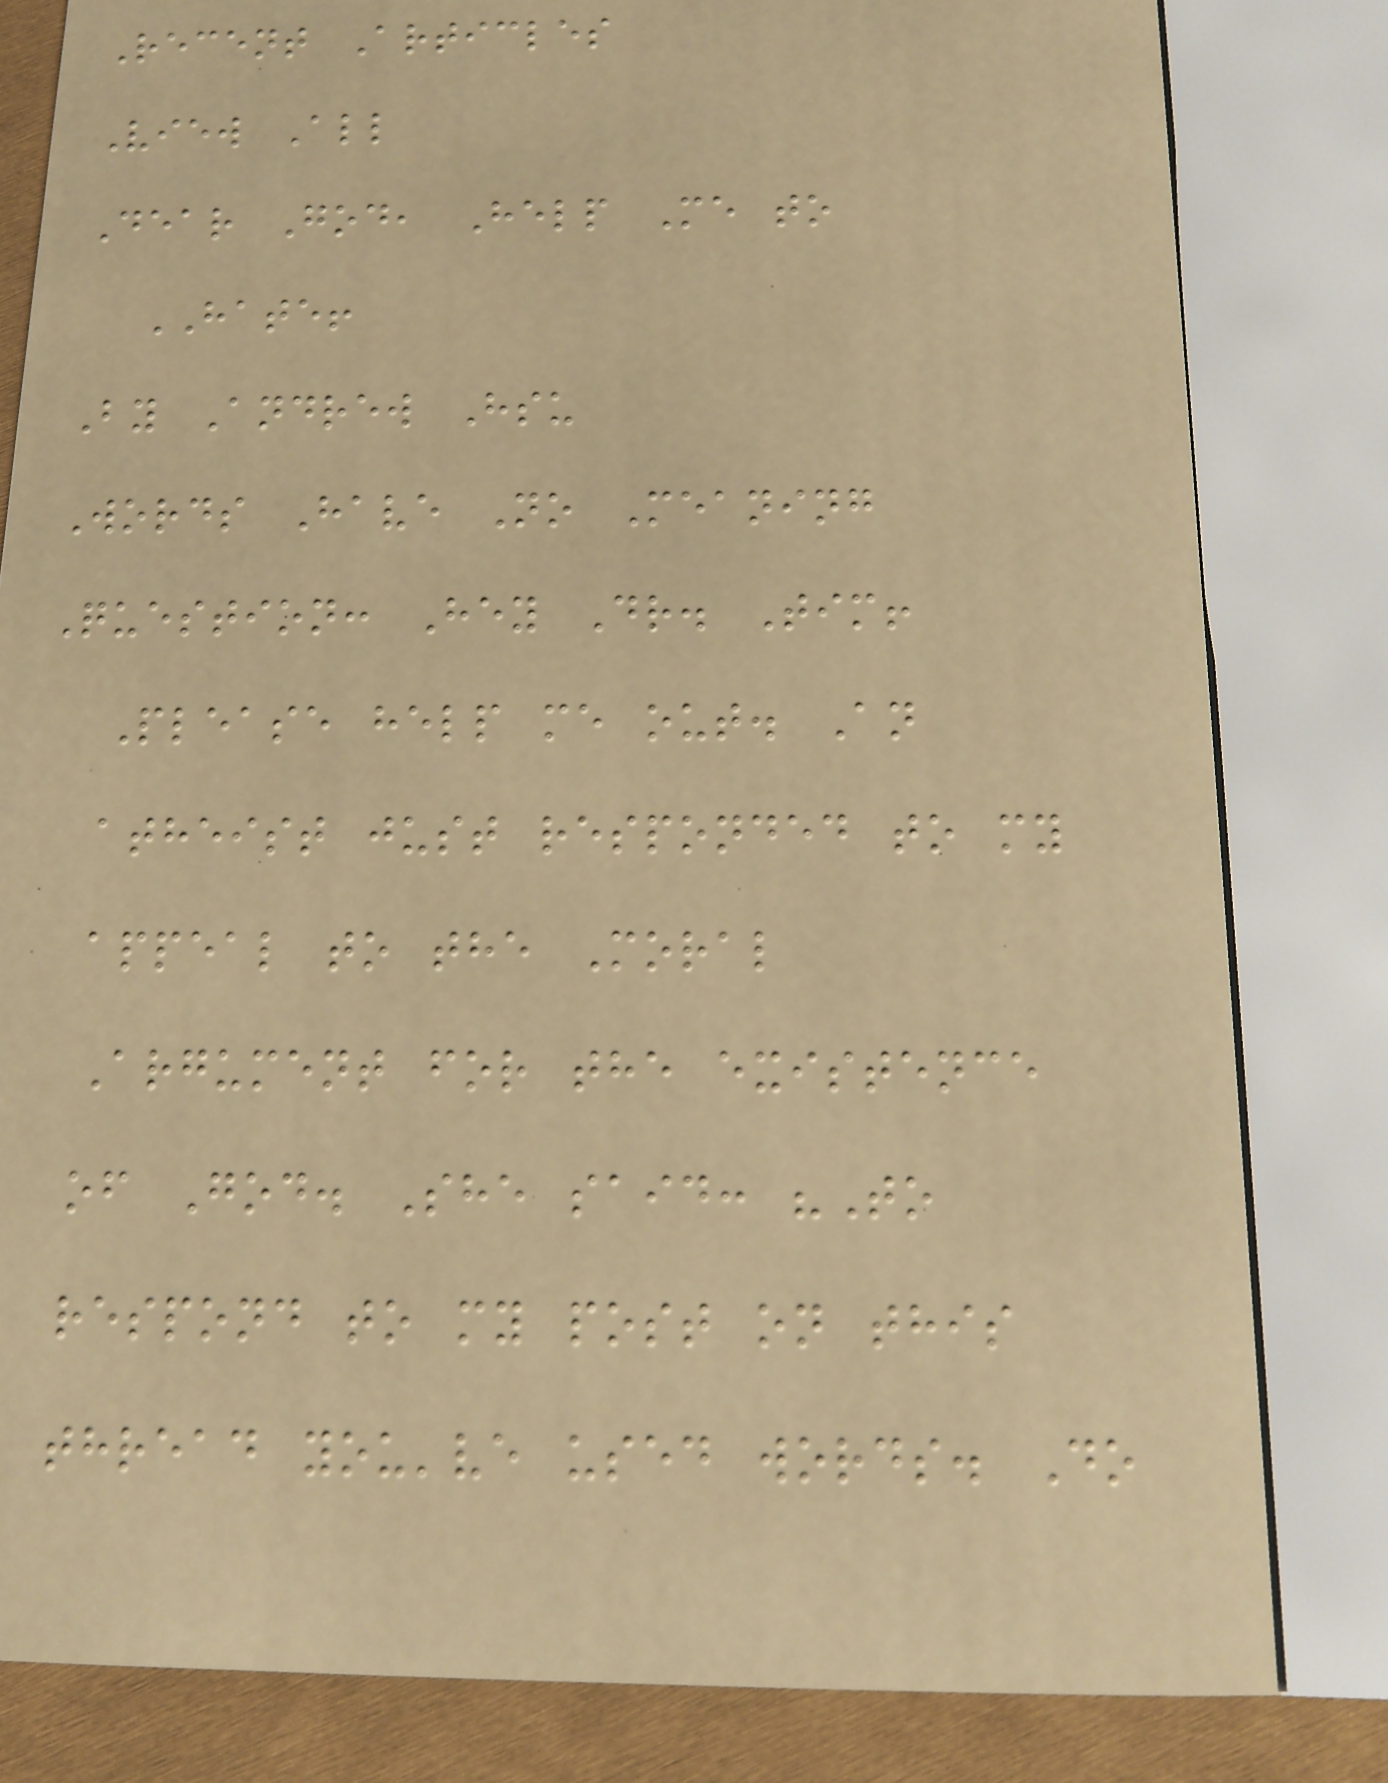Recent Articles
View All
Dear God, Help Me to
HATE!
By Andrew Hsu
Words Have No Meaning
Question: Hey Dr. Tim!
Please help me out. An
atheist just responded to my
appeal to the Moral
Argument for the existence
of God. She said: "To
respond to my post on this
thread you've used words. Do
